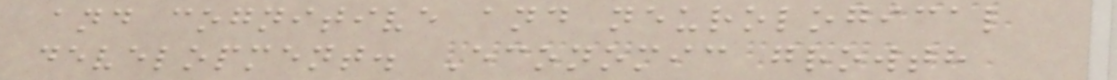and cognitive and neurological
development. Economic growth
